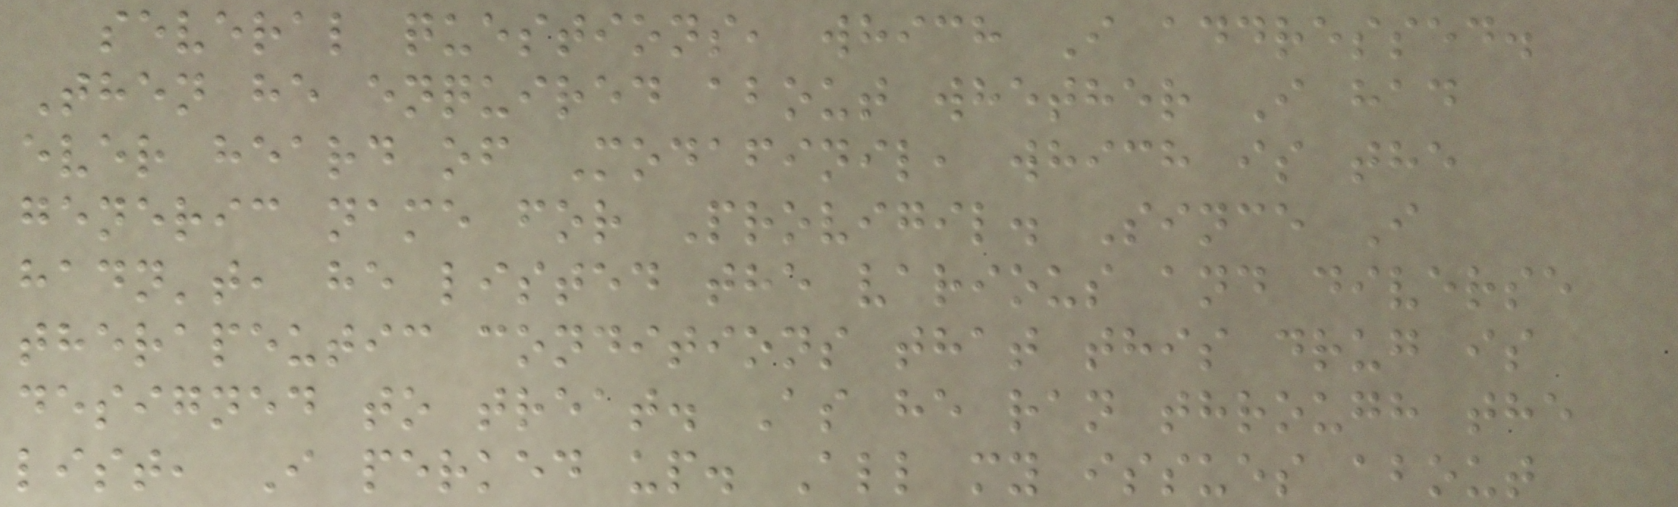several questions, which I addressed.
Then he enquired about whether I had
ever heard of Modafinil, which is the
generic name for Provigil. Since I
hadn't, he listed the various and diverse
therapeutic conditions that this drug is
designed to treat. As he ran through the
list, I perked up. All my issues about
